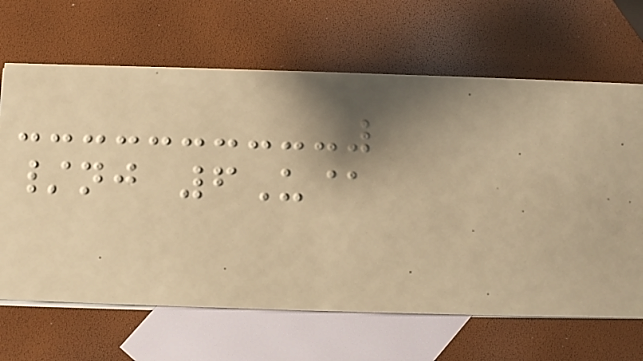/nj 6U@
